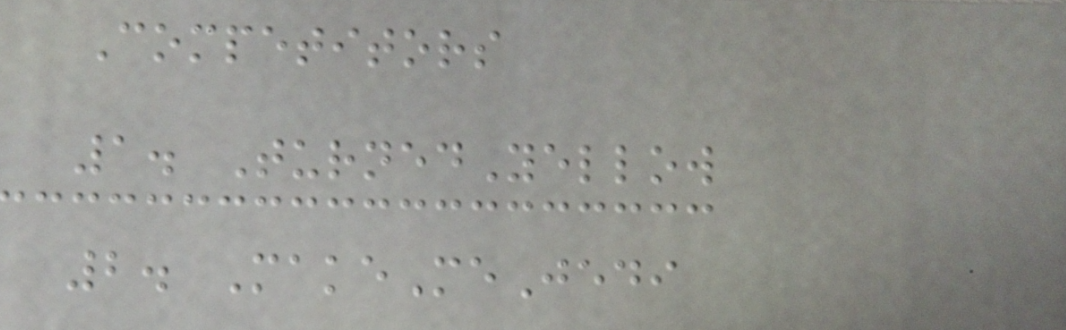Competitors
1. TurnedYellow
2. MakeMeJedi
